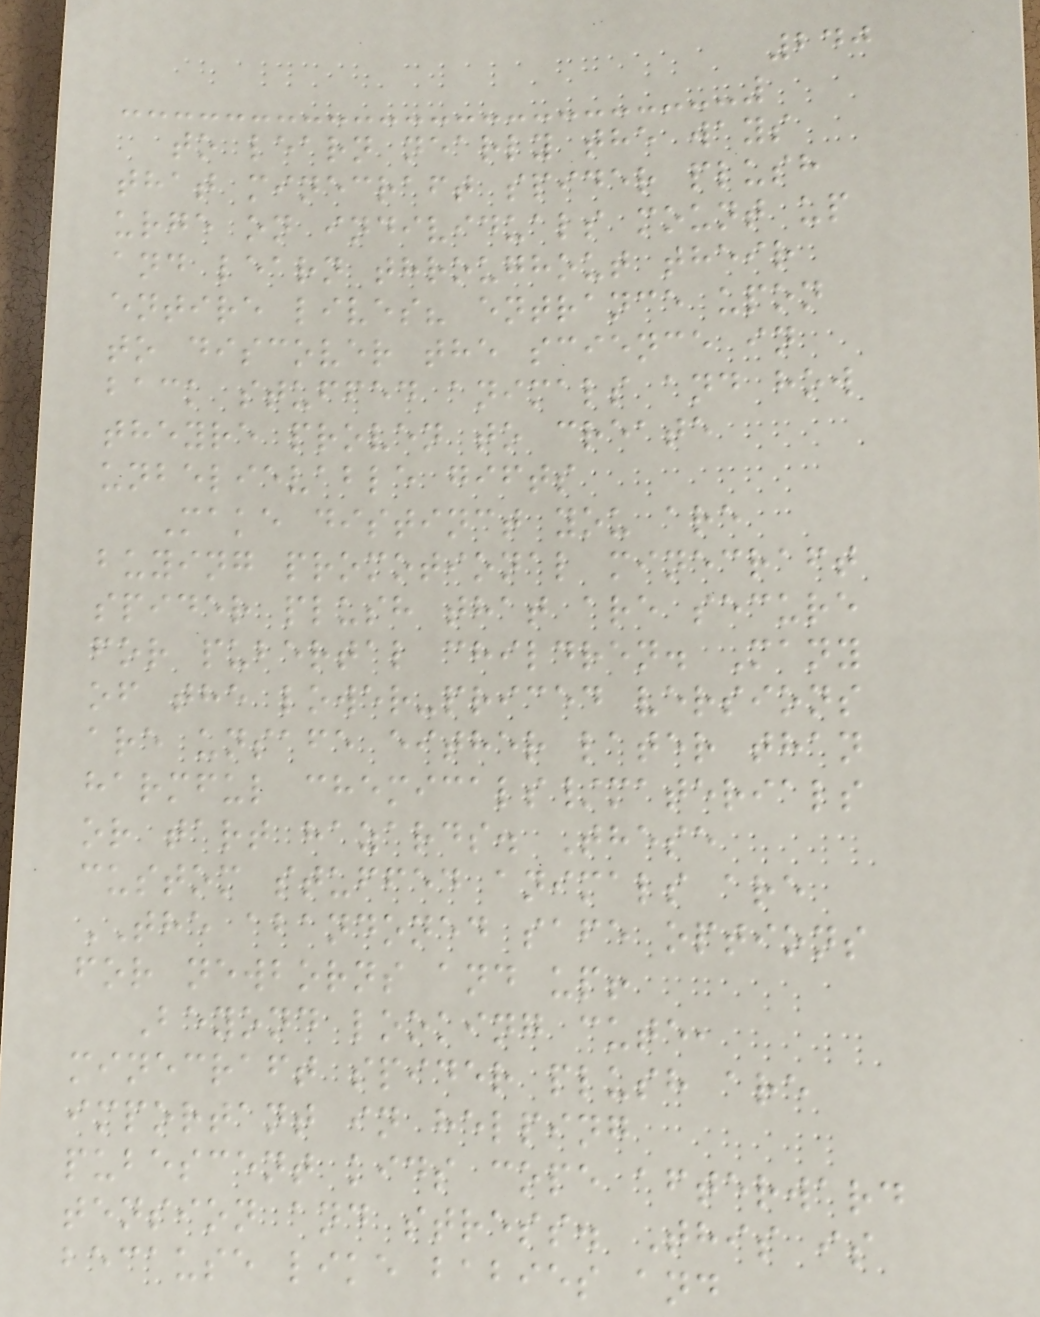240
to learn nearly the ways
that minecraft spider plush
urge on individuals mount up
and learn throughout their
entire lives? entrance upon
to discover the science in
back stuffed animals and how
theyre proven to create
unbelievable gifts
Make distinct you are
buying promotional minecraft
spider plush that are secure
for pubertal children. Many
of the lower-priced versions
are unsafe either later than
harmful chemicals/materials
or tart hazards. These
custom stuffed animals are
THE abandoned safe options
for newborns and up!
Beyond looking cute,
minecraft spider plush are
important in helping
pubescent kids cope afterward
tension and stress. This is
because like babies and
